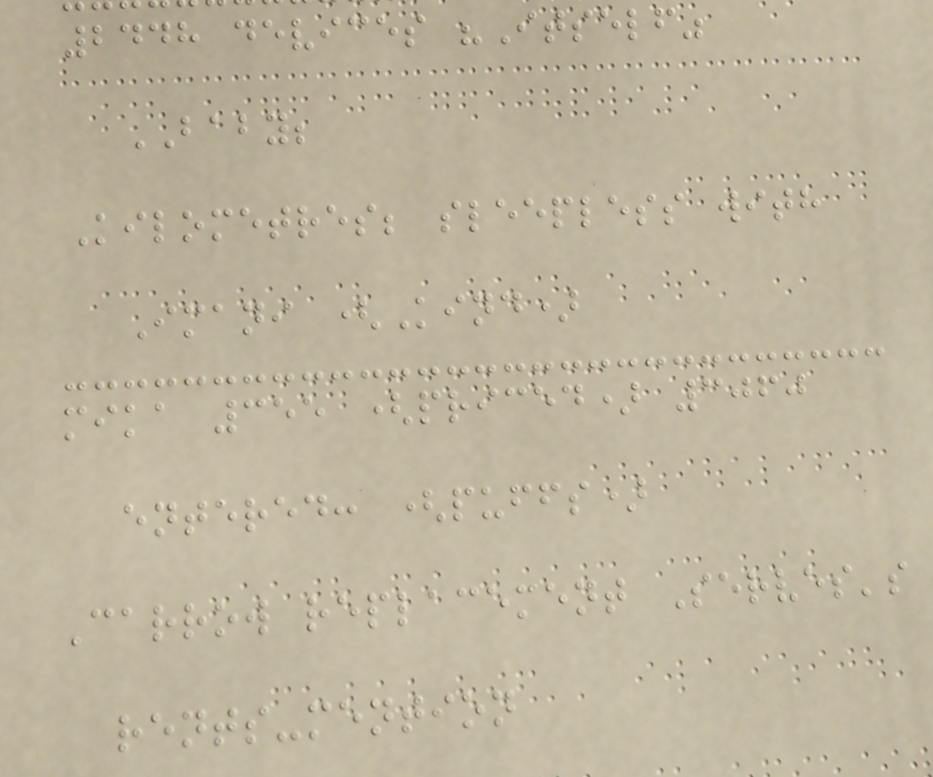2448 devices "Itself"
BABY;
Kilometres; sleepless with
Imani (Kind)
mika 355 (priced) 3060
entered: (puffs)
Carrow replacement Serves's
rents-mention
